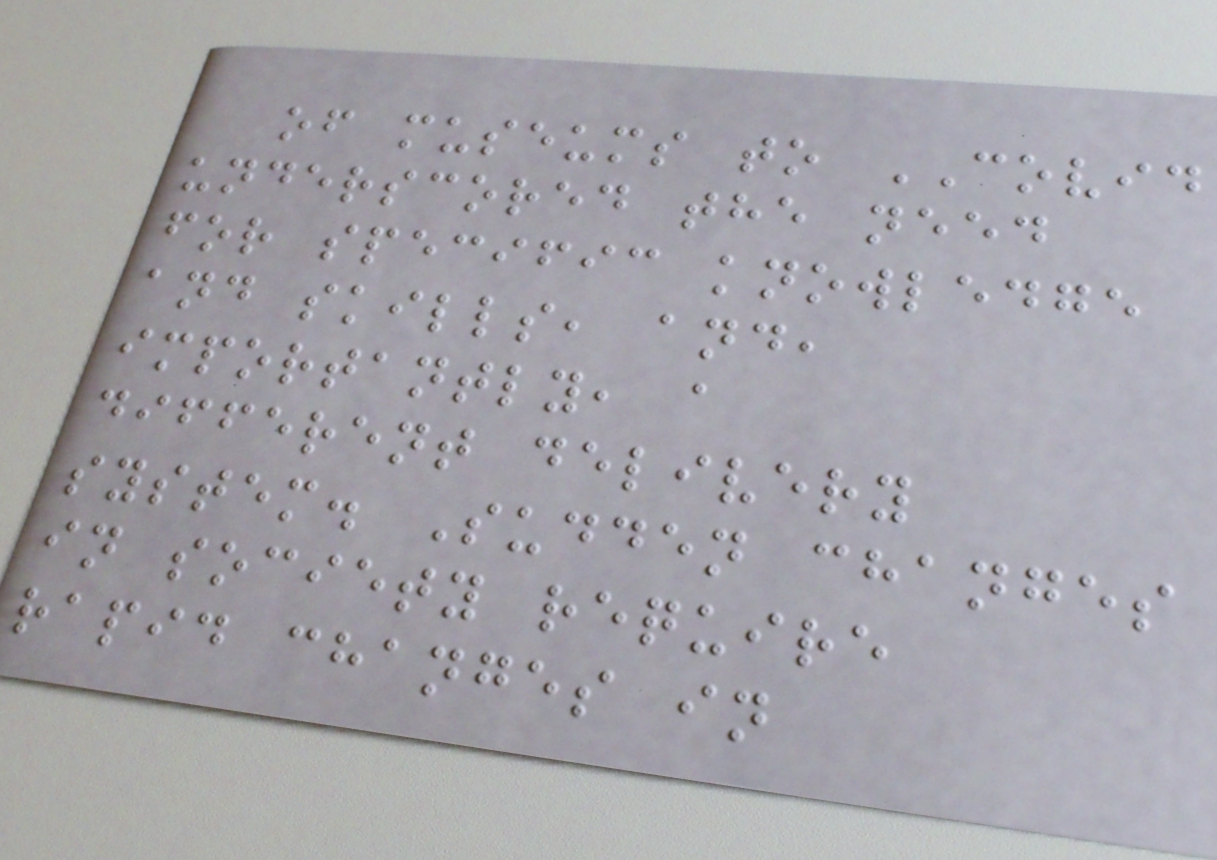of museums to COVID
underscored the need
for specific knowledge
and skills, and,
importantly, a
different delivery
system. Sudden changes
in society require
rapid changes in
